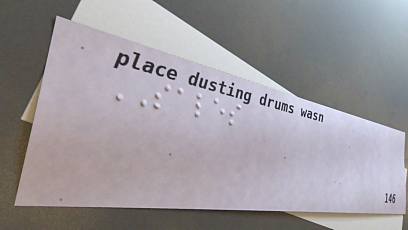SALES
